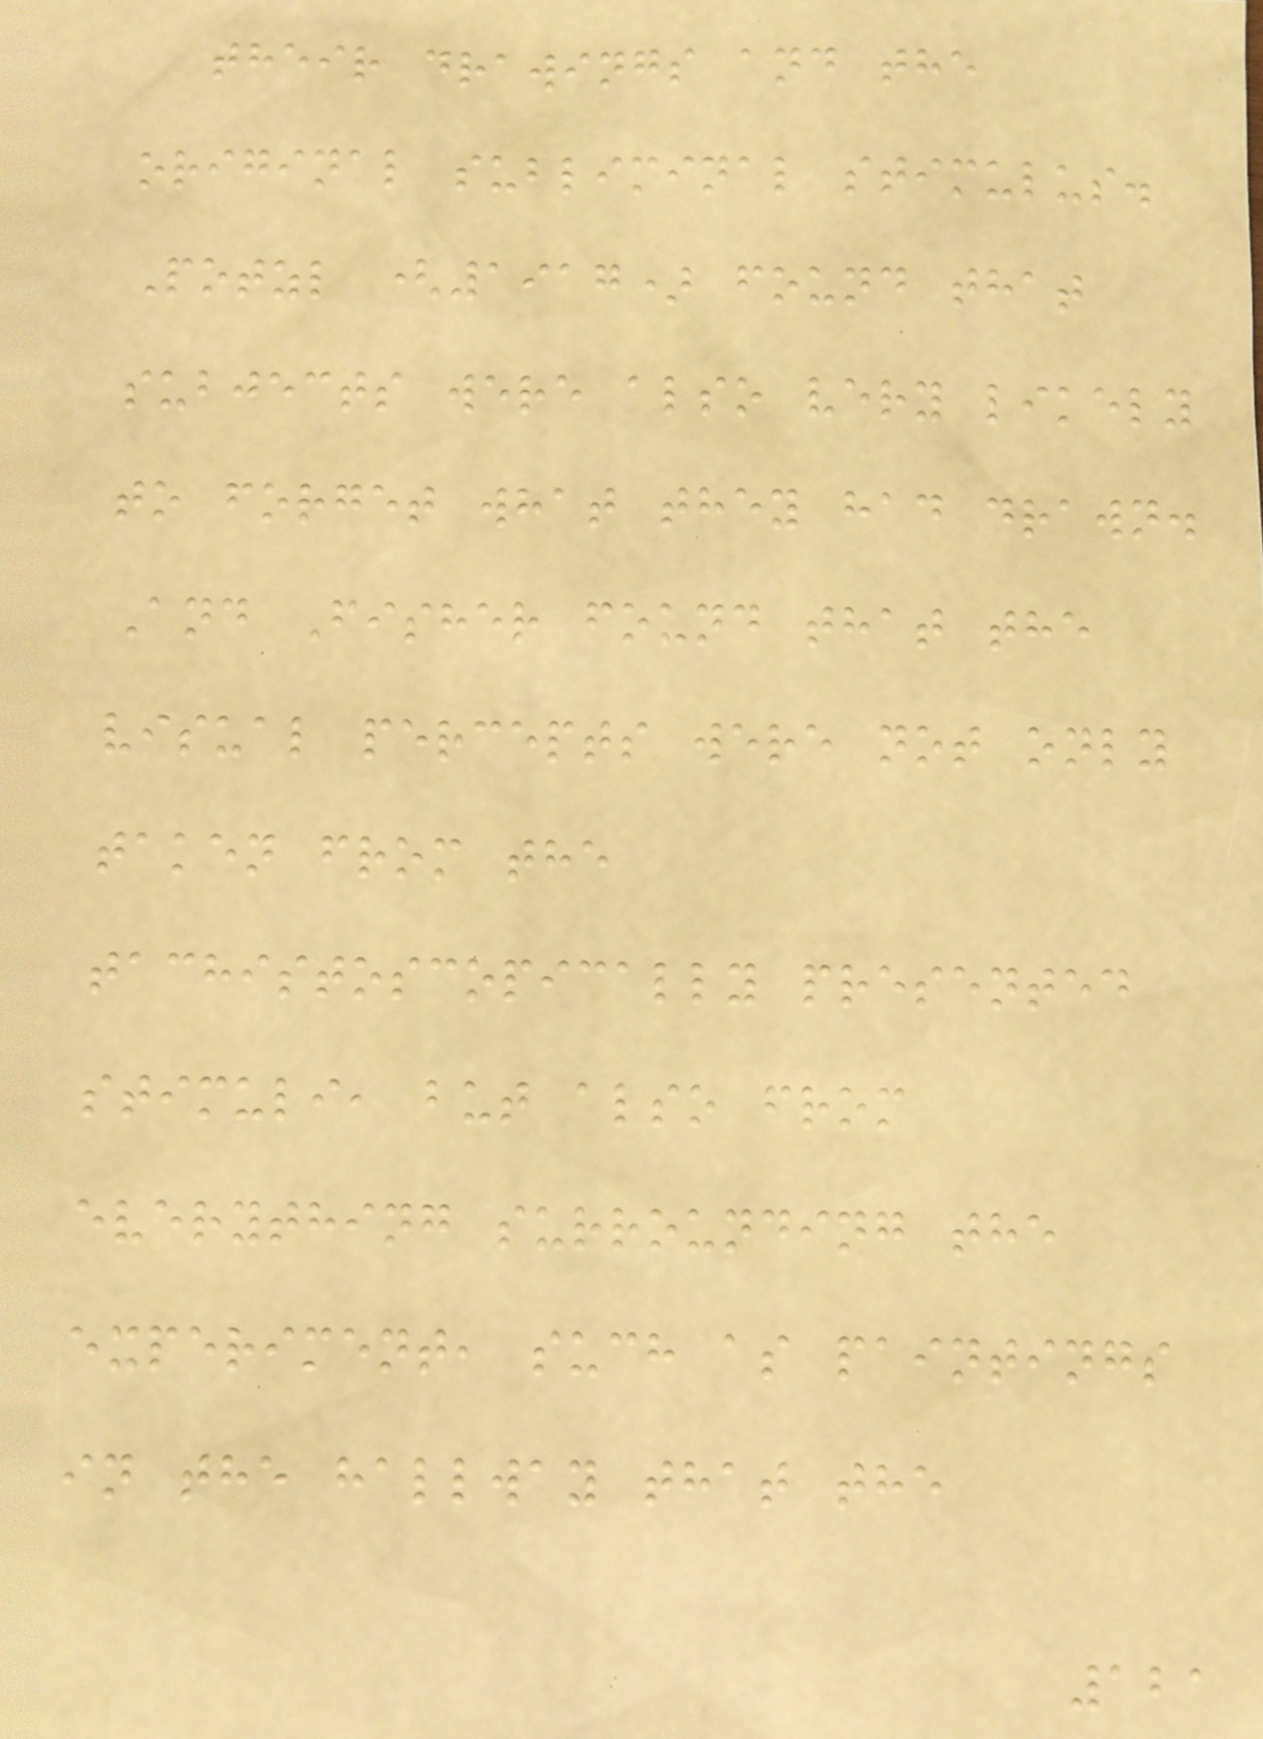their drawings and the
original subliminal stimulus.
Potzl (1917) found that
subjects were also very likely
to forget what they had drawn.
And Fisher found that the
visual percepts were not only
taken from the
tachistoscopically presented
stimuli, but also from
everything surrounding the
experiment, such as paintings
in the hallway that the
121
